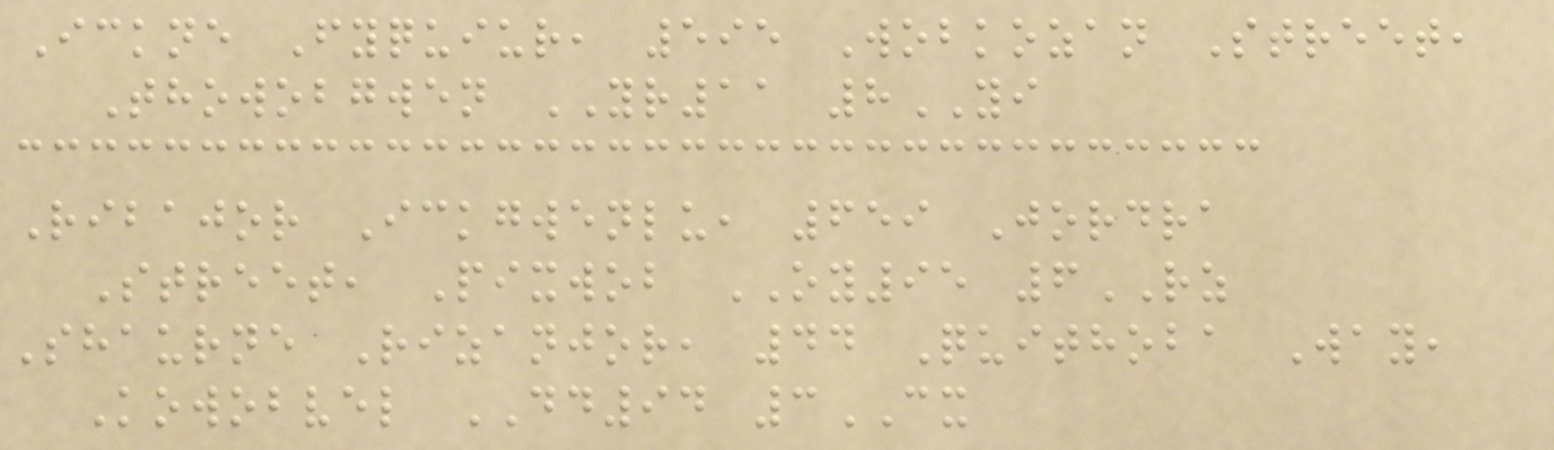Ickne Fyquiur, 595 Wobkozan Street,
Thowobgwen YR11 8YI
Ribajor Ickgwenlu, 659 Jordra
Street, Pixwob OY95 6RZ
Shaurne Rizanjor, 44 Quithoba Way,
Kowobvel DD94 3CX
